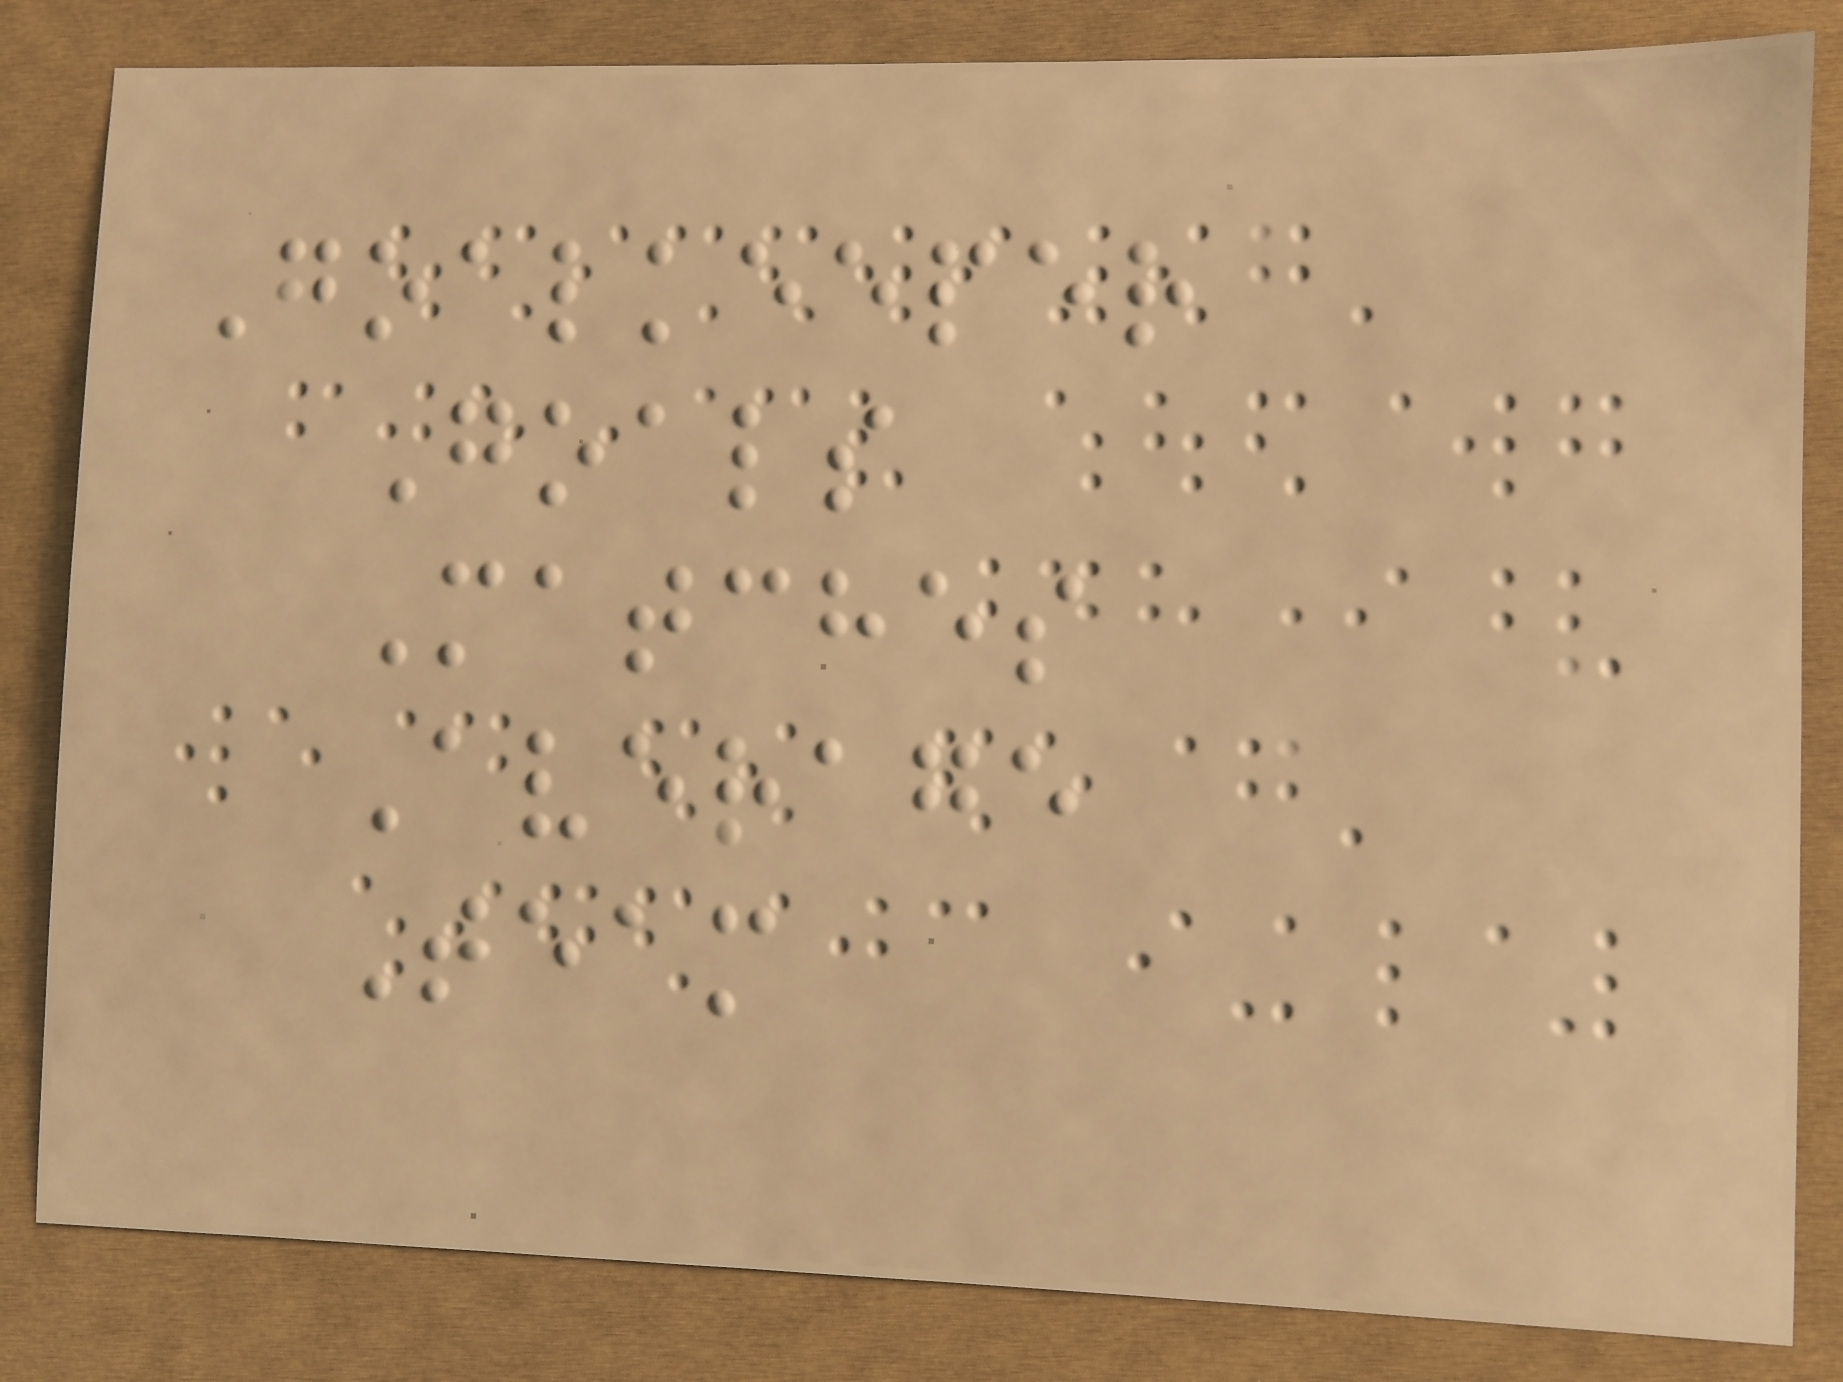Goalkeeper
Goals
Matches
Average
Team
